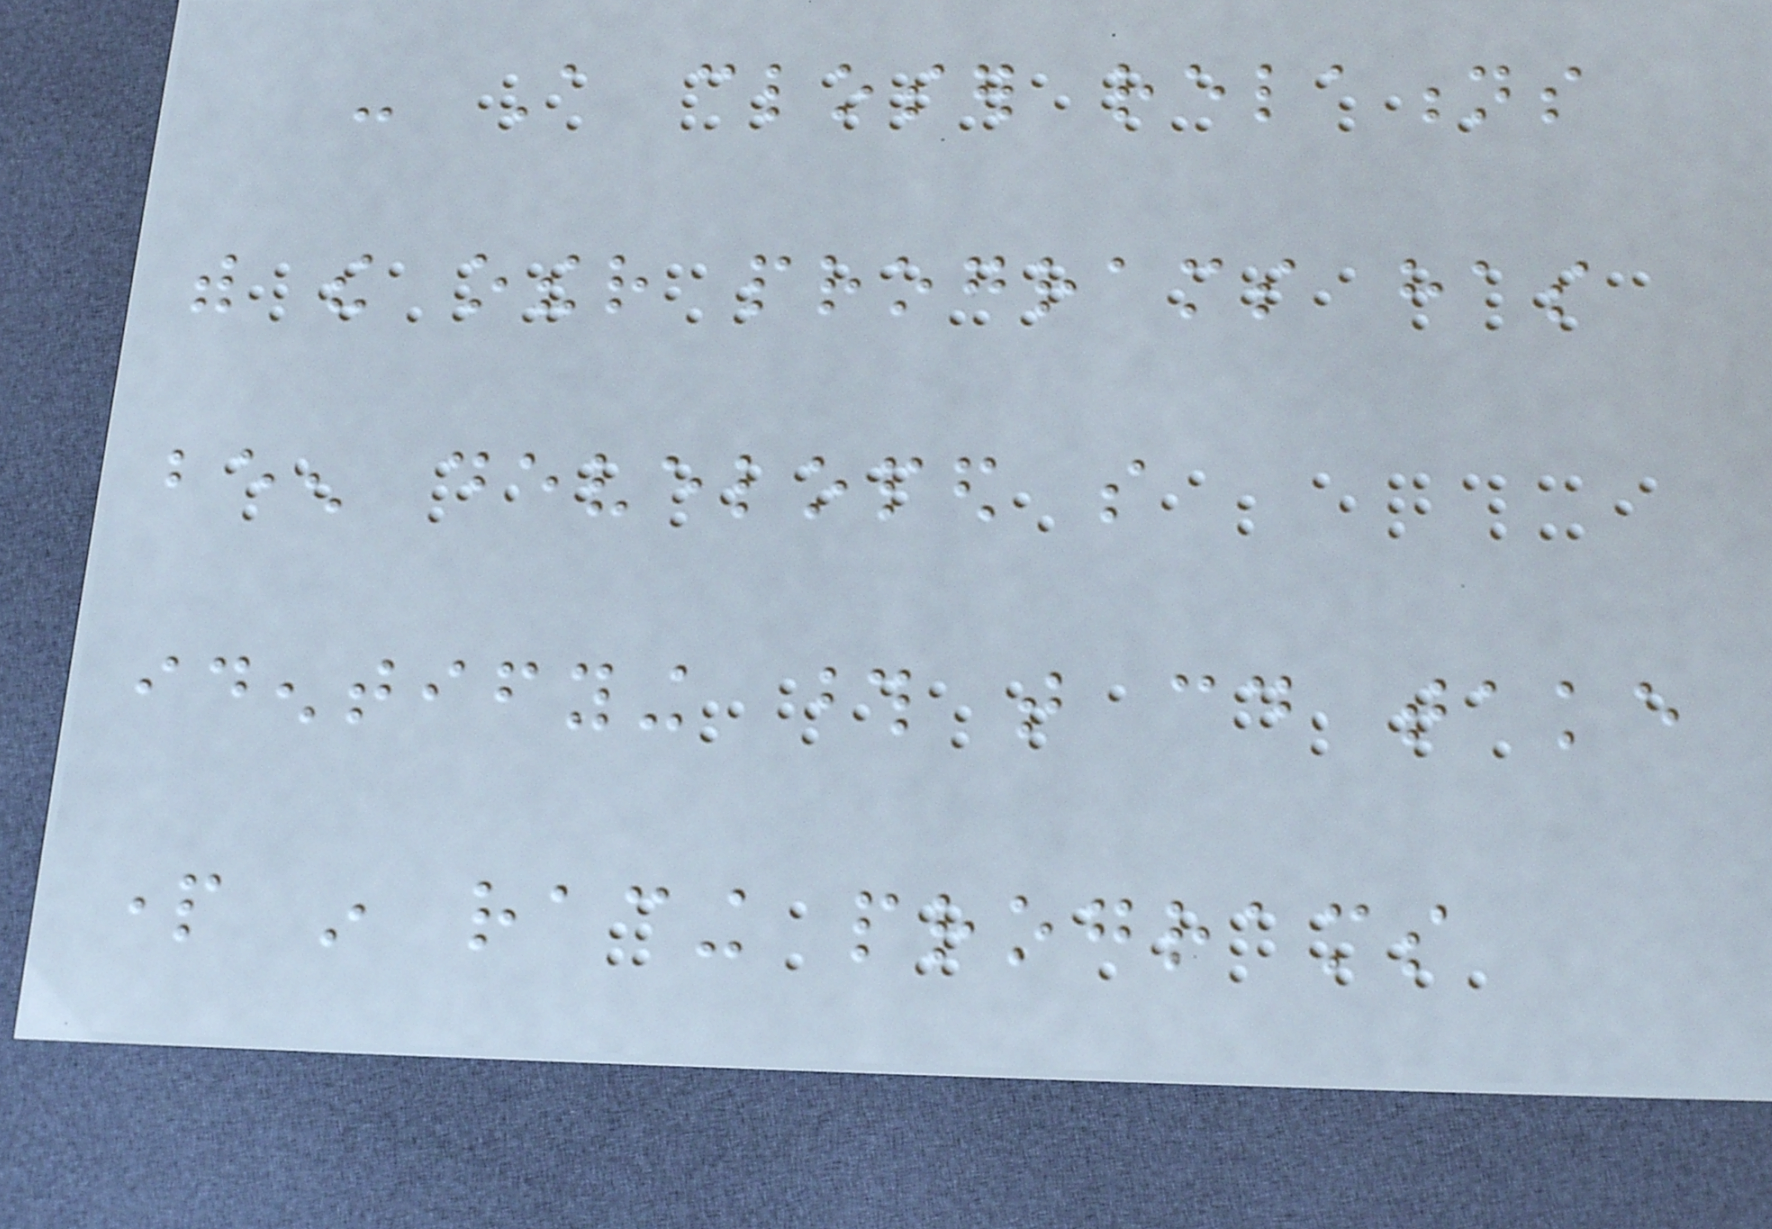- A closer relations
with the other programs has
been developed so
identifying those that could take
part in racing programs
